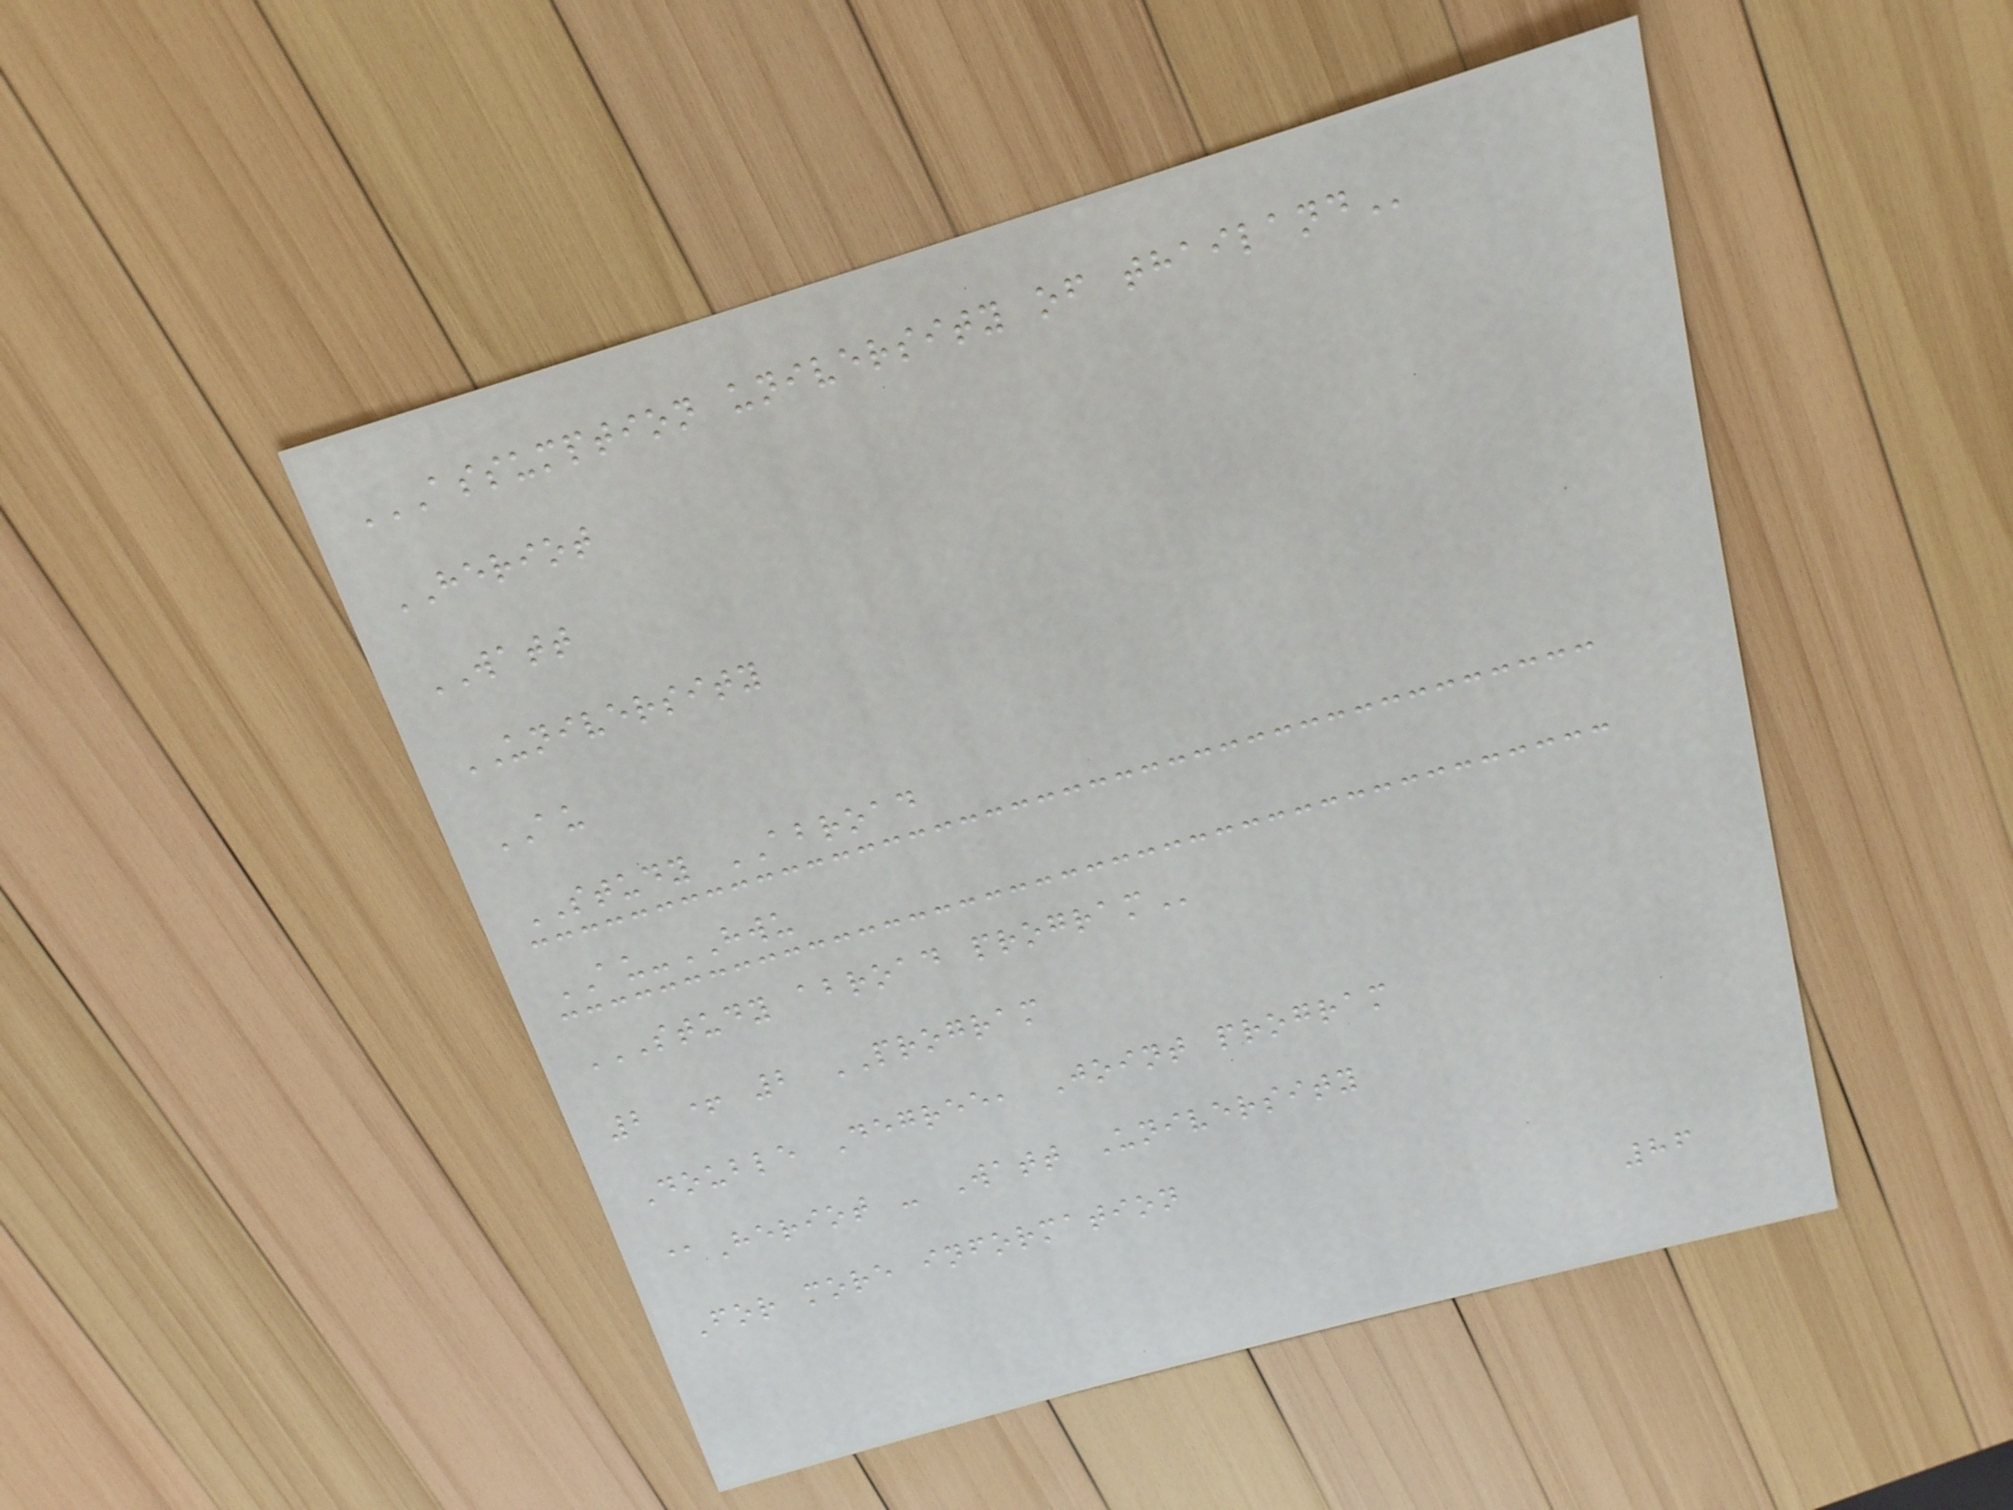ASSUMPTION UNIVERSITY OF THAILAND
HERIOT
WATT
UNIVERSITY
AU
STUDY ABROAD
AU-HWU
STUDY ABROAD PROGRAM
2 + 2 PROGRAM
Double Degree, Joint program
@Heriot - Watt University
For more information
86
